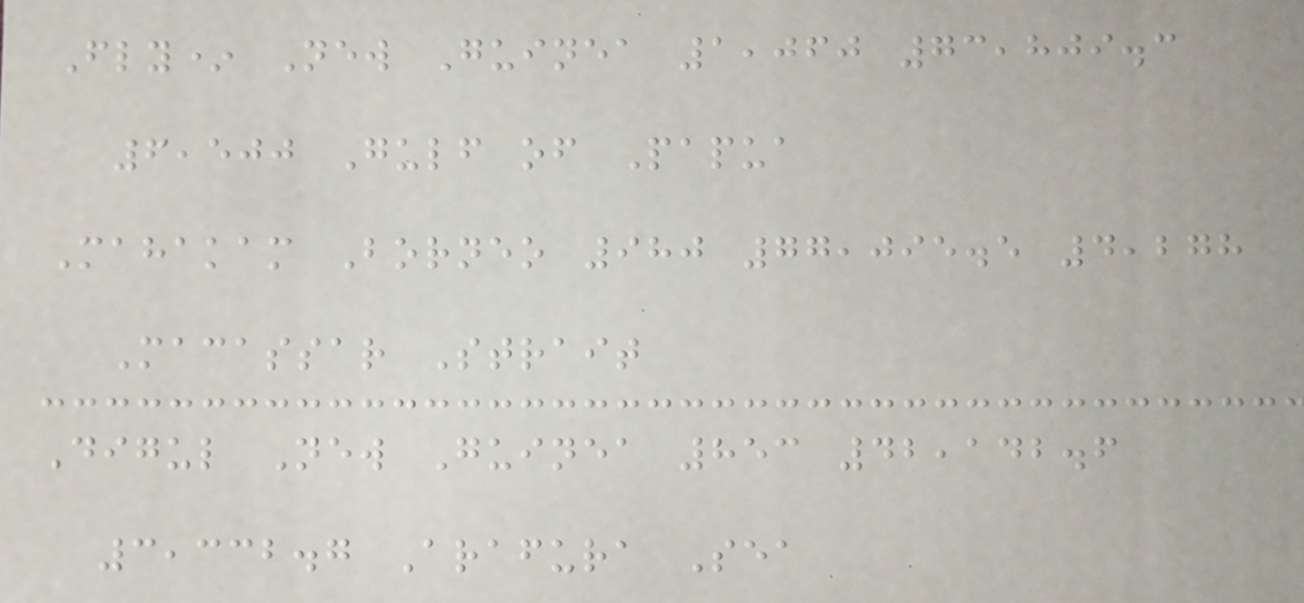Fly* New Guinea 1,060 73,809.3
6,500 Gulf of Papua
Mahakam Borneo 980 77,095.5 4,278
Macassar Strait
Digul New Guinea 853 42,142.6
3,332.7 Arafura Sea
